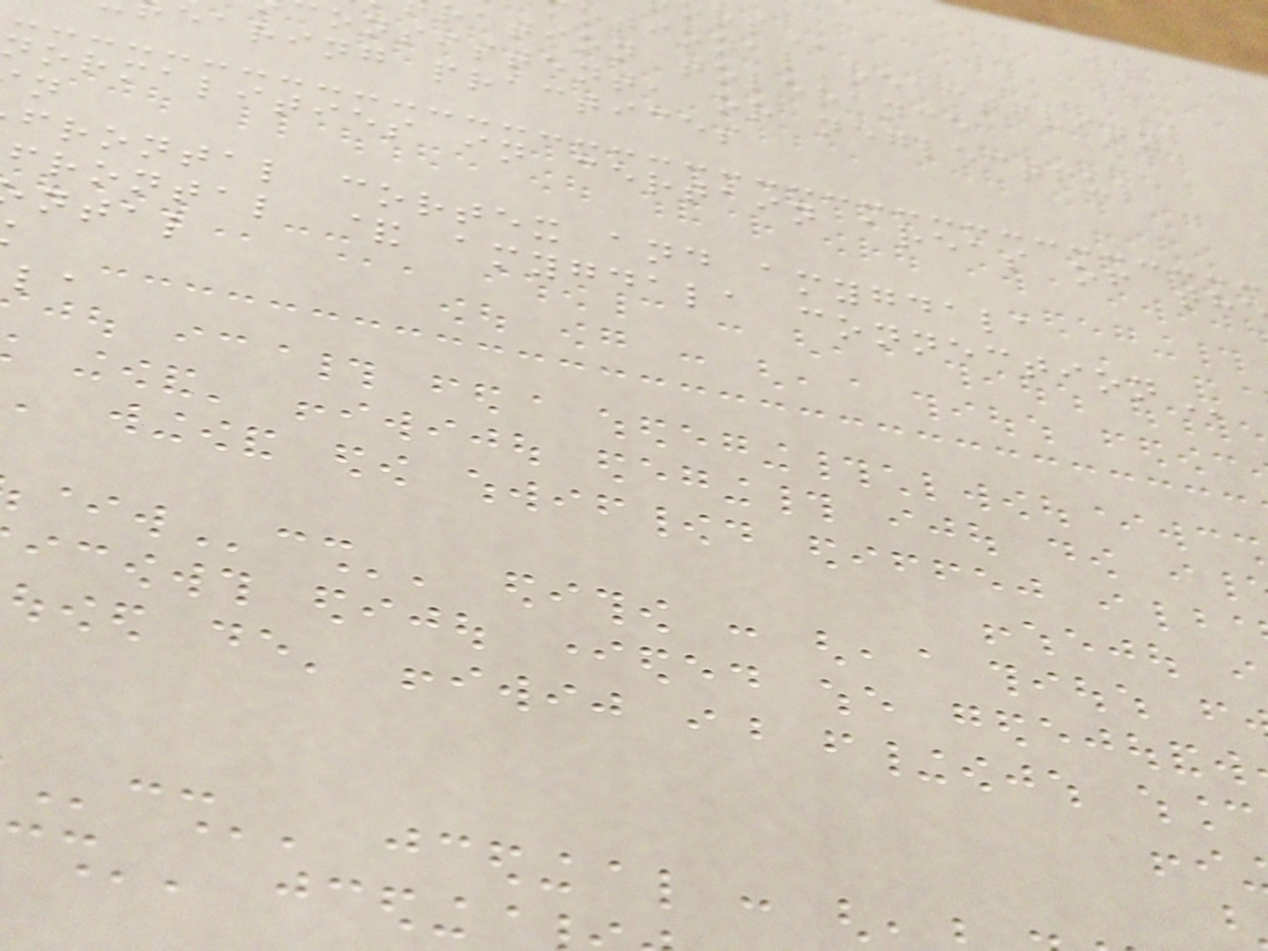otional reactivity
ation tolerance
onsistent, or neglectful
earing practices
normalities in certain areas of th
frontal cortex and amygdala
frontal & amygdala
ntal
